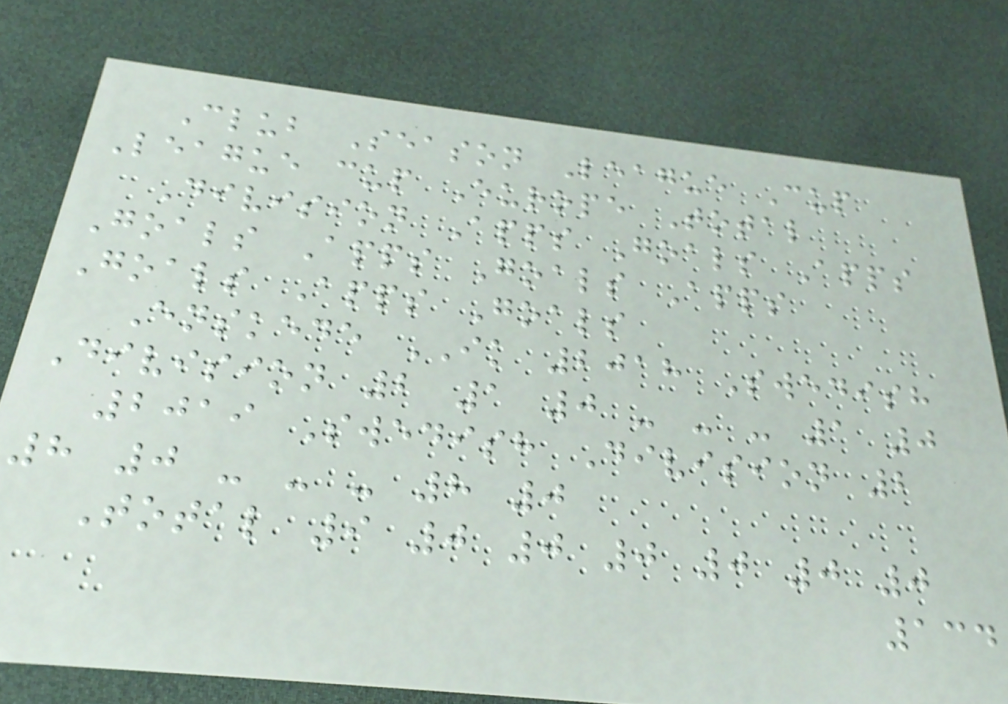Club Season League Cup
League cup Europe Total
Division Apps Goals Apps
Goals Apps Goals Apps
Goals Apps Goals
Enskede IK 2018 Swedish
Division 2 1 0 - - - 1 0
2019 Swedish Division 2
8 0 - - - 8 0
Total 9 0 0 0 0 0 0
134
